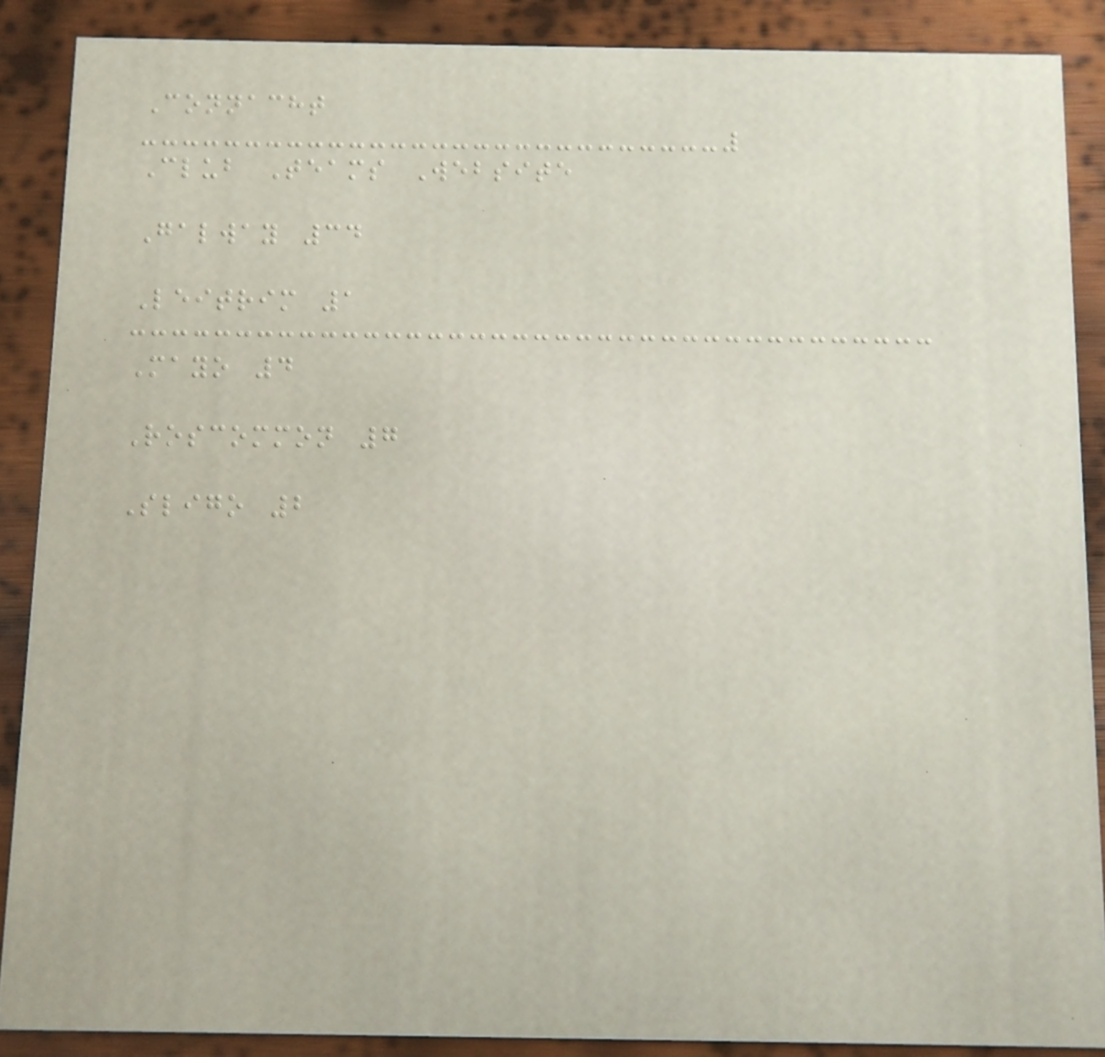Connacht
Club Teams Website
Galway 34
Leitrim 1
Mayo 4
Roscommon 7
Sligo 2
